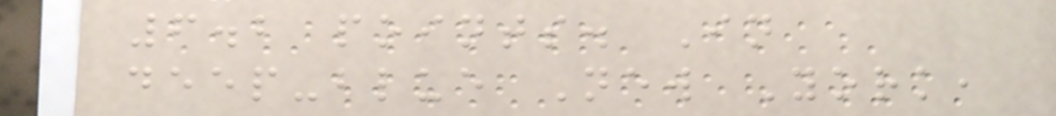6.2 points. In
deep-blue New York,
